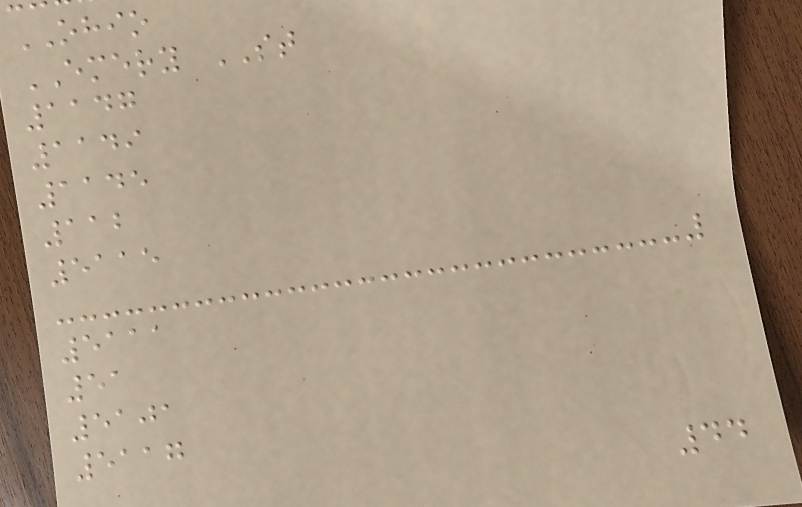OHIO
EMERY ST
1147
1149
1145
112
5115
5111
51
5101
5117
44
